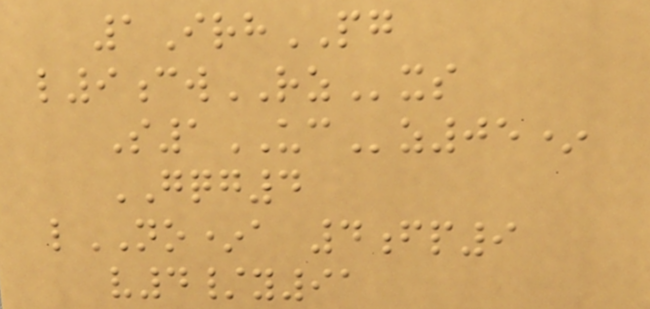1IrhPG
l9cwRZxs
S1UCz05*
GQG4
lNO*a 4fp9
v4/y91
